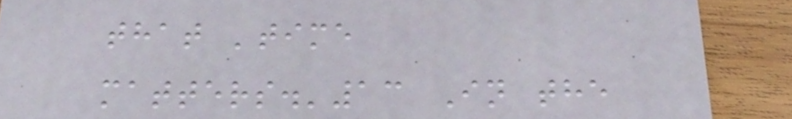that 'time
matters.'13 In the
